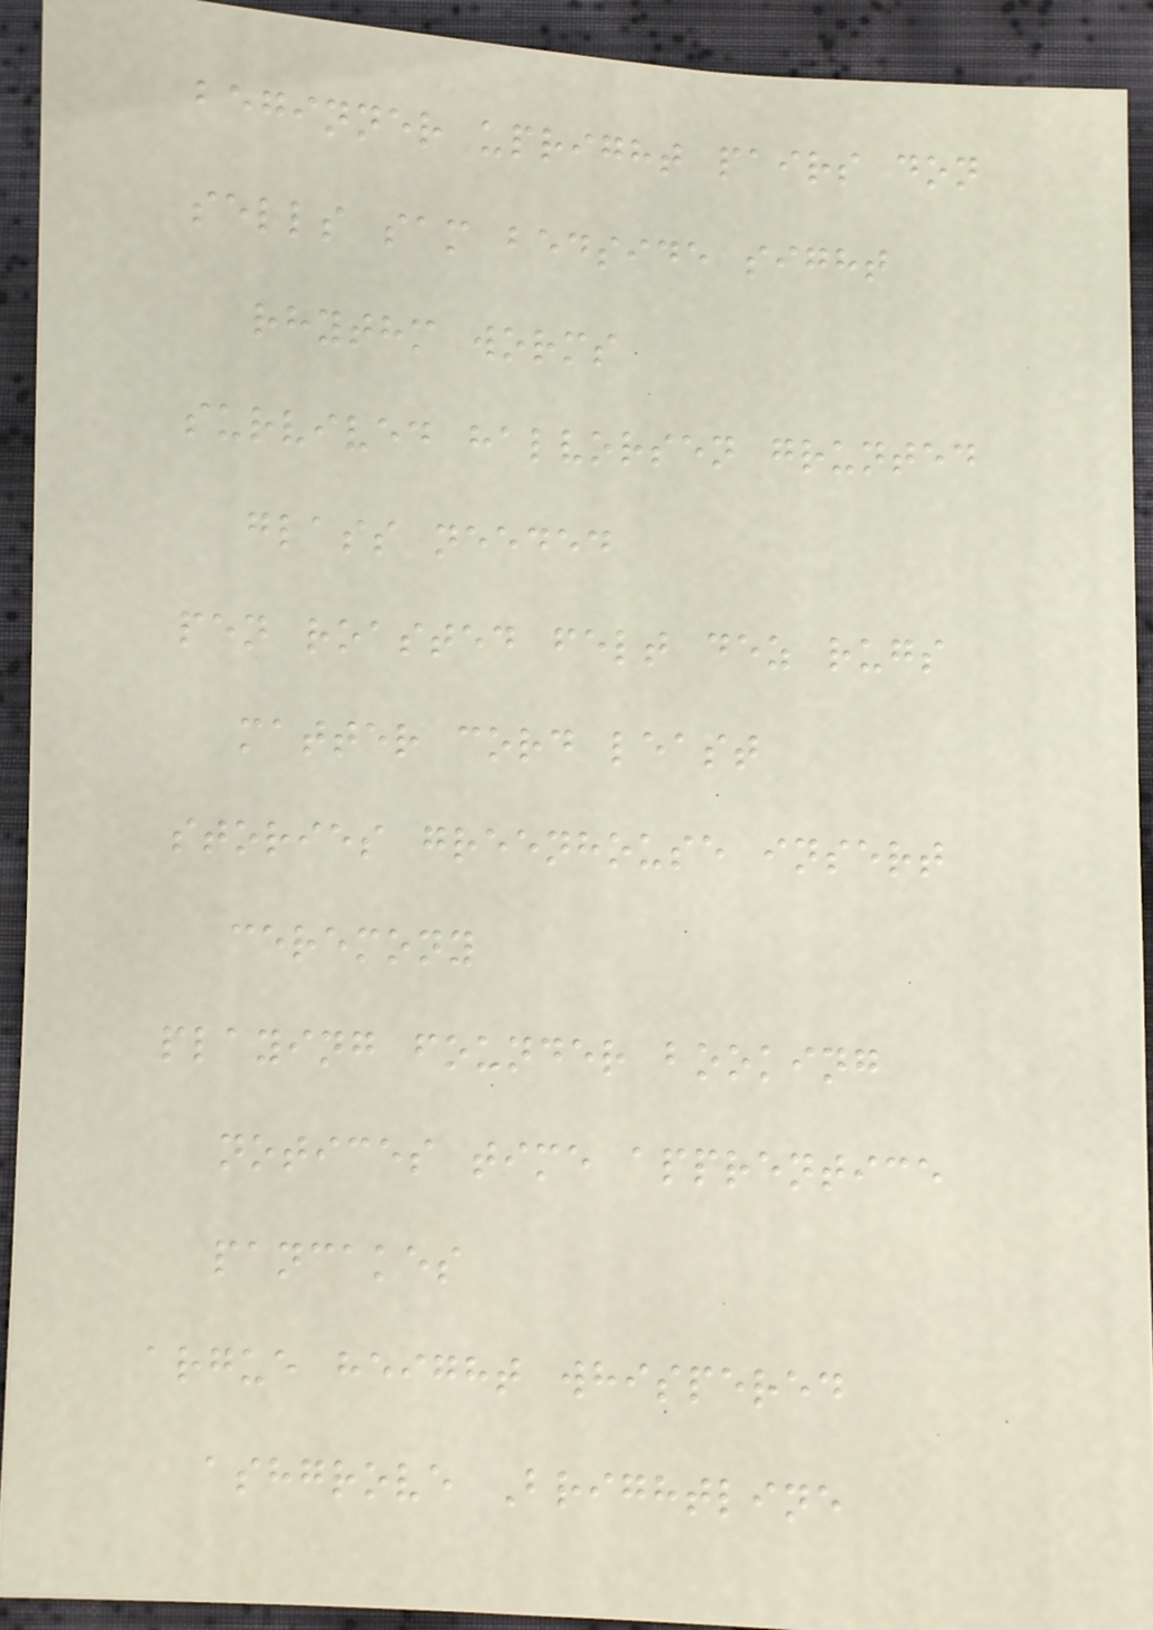beginner upright pairs don
sells sam bedside sight
rhythm worms
survived halvorsen grunted
glass needed
pen roasted felt dez rugs
matter cord least
stories greenhouse insert
ceremony
playing founder booking
notices time apprentice
pancakes
argue height whispered
ashgrove Brightline
